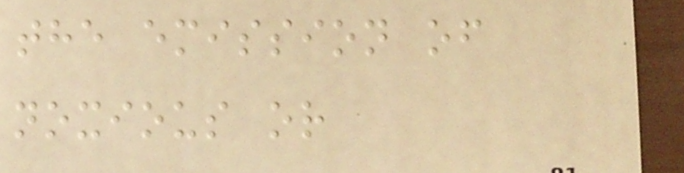the emission of
noxious or
